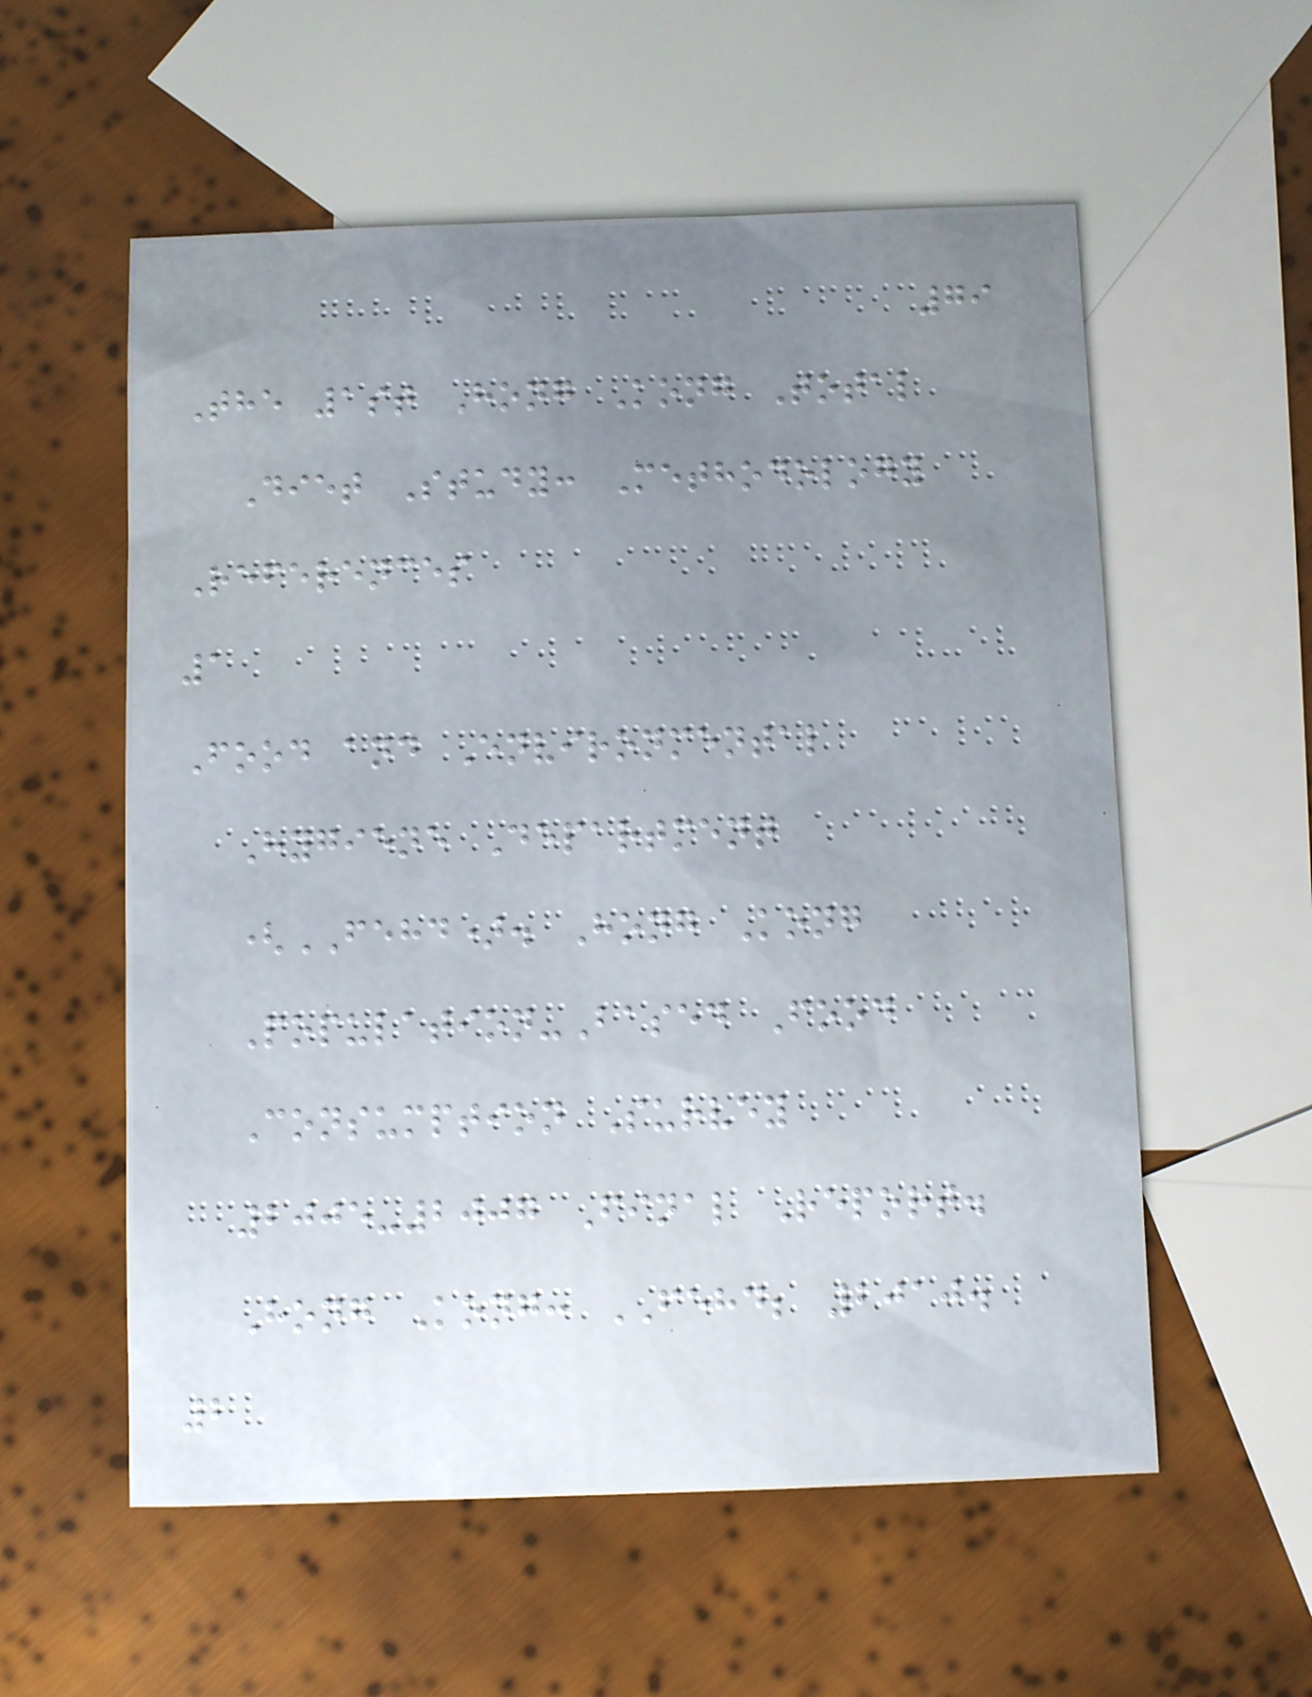79
The 1st Hong Kong Total
Diet Study: Methodology
References
1
Food and Environmental
Hygiene Department
(FEHD). Hong Kong
Population-Based Food
Consumption Survey
2005-2007 Final Report.
Hong Kong: FEHD; 2010.
2
